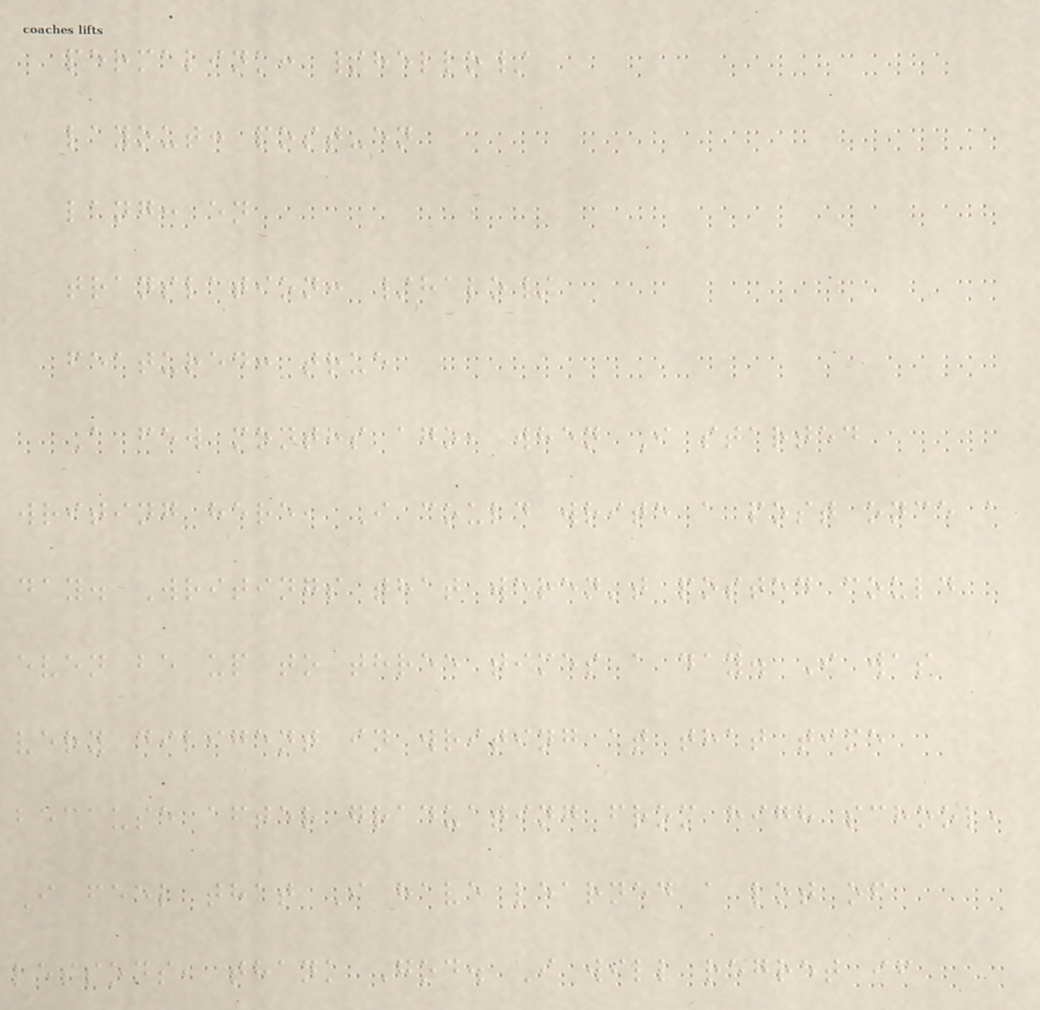permalink: /hello/
layout: post-en
lang: en
translation: /halo/
featured: true
A few months ago, when I started
writing here, I could write a post once a
day. Writings that weren't posted could
even be up to three times a day. I was
very diligent in writing at that time
because after graduating from high school,
I feel that I have learned a lot of
lessons, thank God. I will regret if
